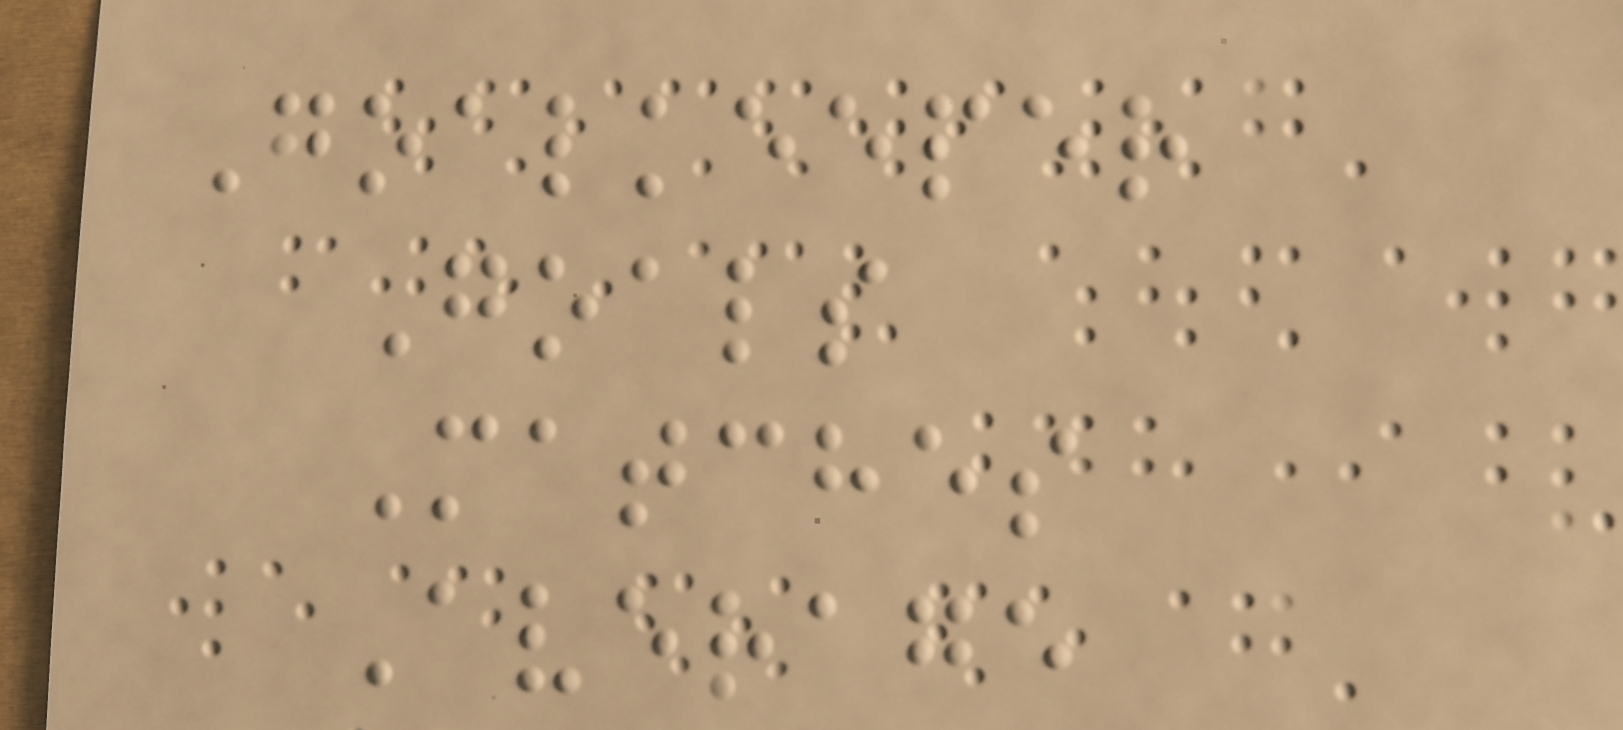Goalkeeper
Goals
Matches
Average
